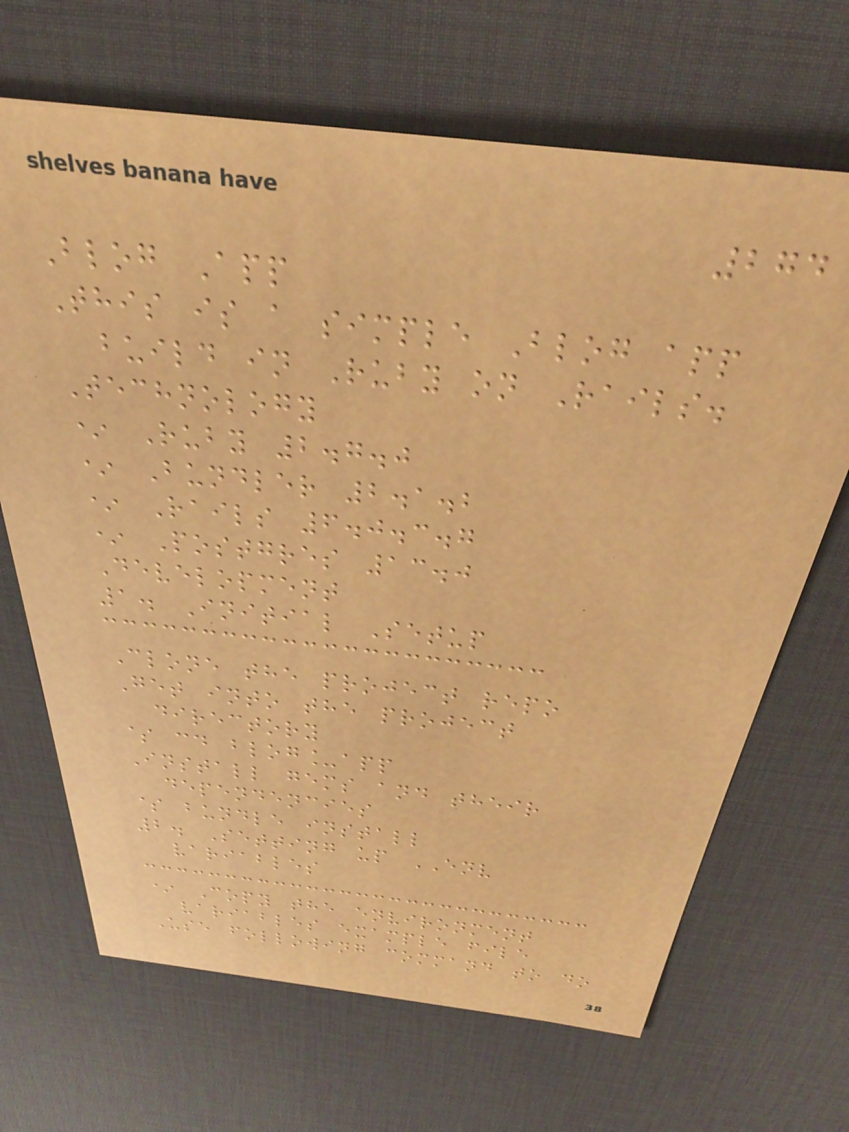274
Blog App
This is a simple Blog app
build in Ruby on Rails.
Technology
* Ruby 2.7.0
* Bundler 2.1.2
* Rails 6.0.3.7
* Postgres 13.0
Development
1. Initial Setup
Clone the project repo
Get into the project
directory
$ cd blog_app
Install gems and their
dependencies
$ bundle install
2. Setting up ENV
variables
* Copy the environment
variables example file
Use following command to do
